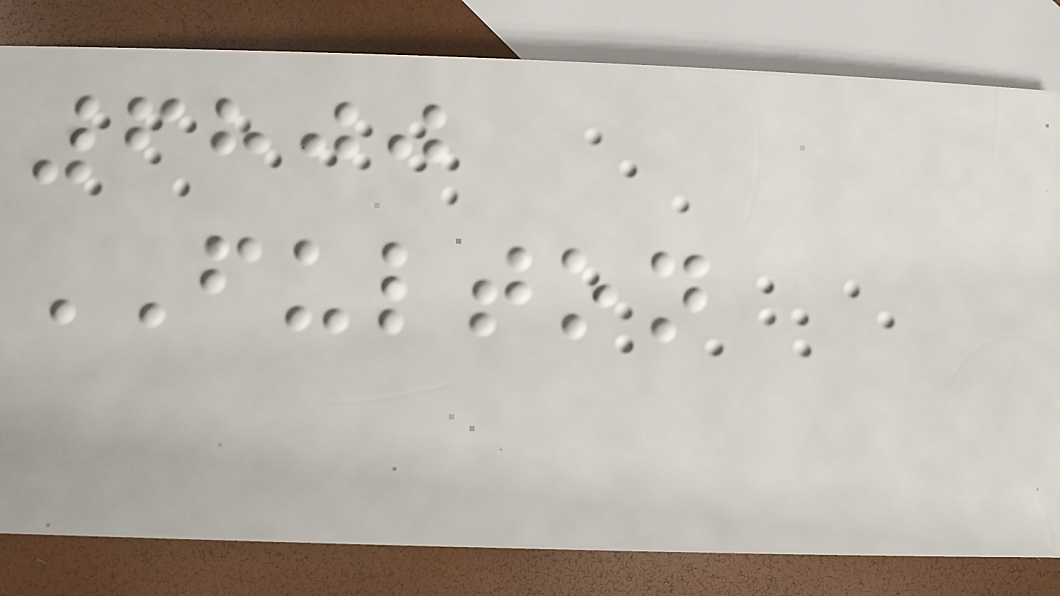6800
FULTON
